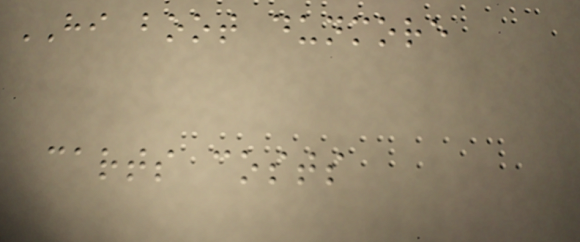HI boot dunmore
carts costs
